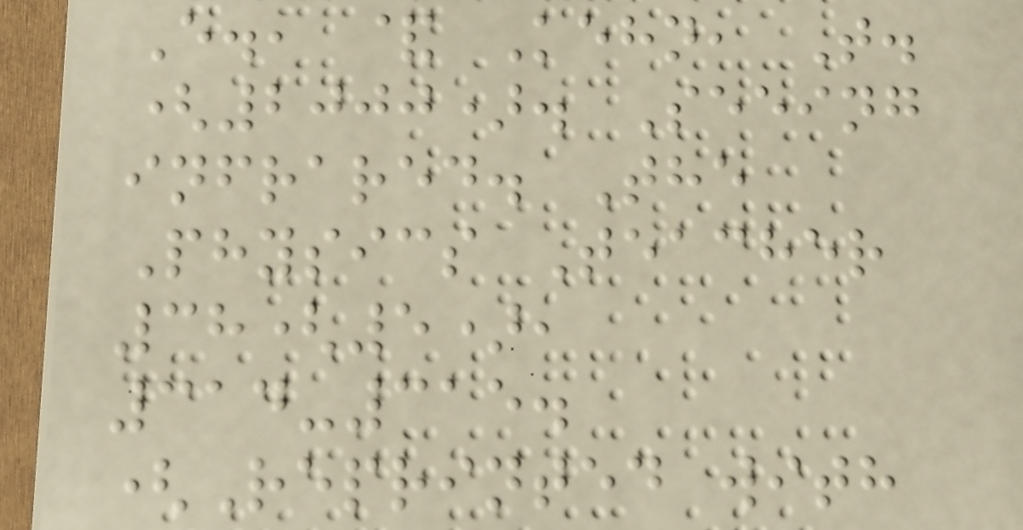E., & Kehn, T.
(2000). Seeing
infrared. The
Physics Teacher
38(5),
314-315.
(Reprinted with
